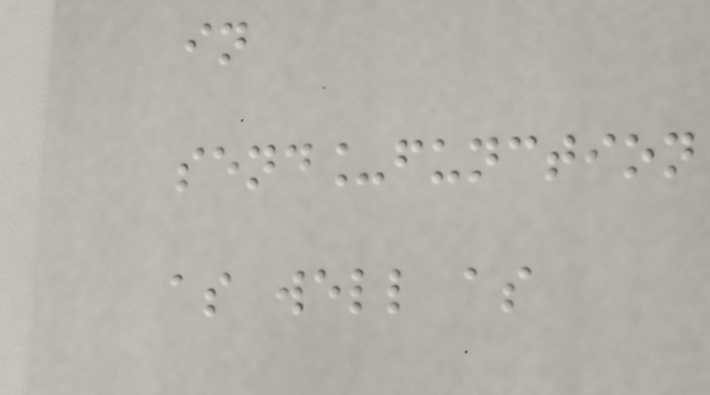in
send_function
as well as
